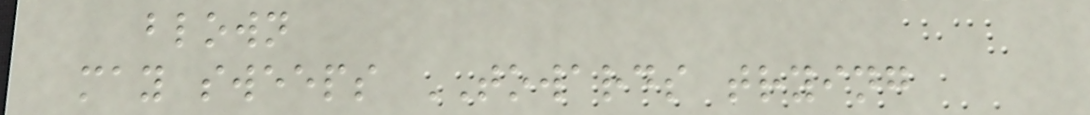blown
may sweeps TOWARDS trying
